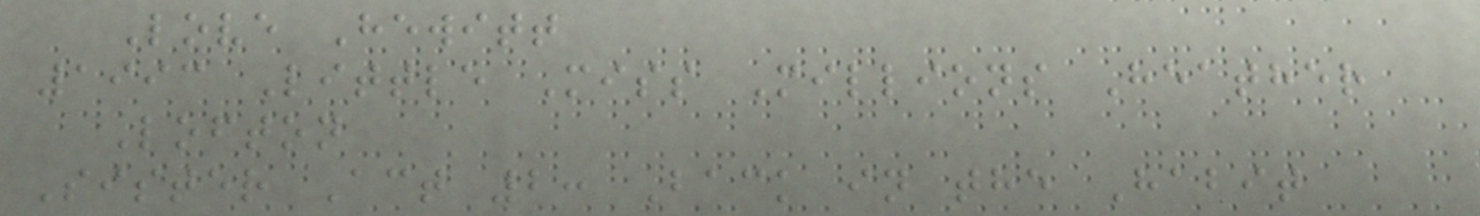Love Hewitt
1993 Little Miss Millions Heather
Lofton
Sister Act 2: Back in the Habit
